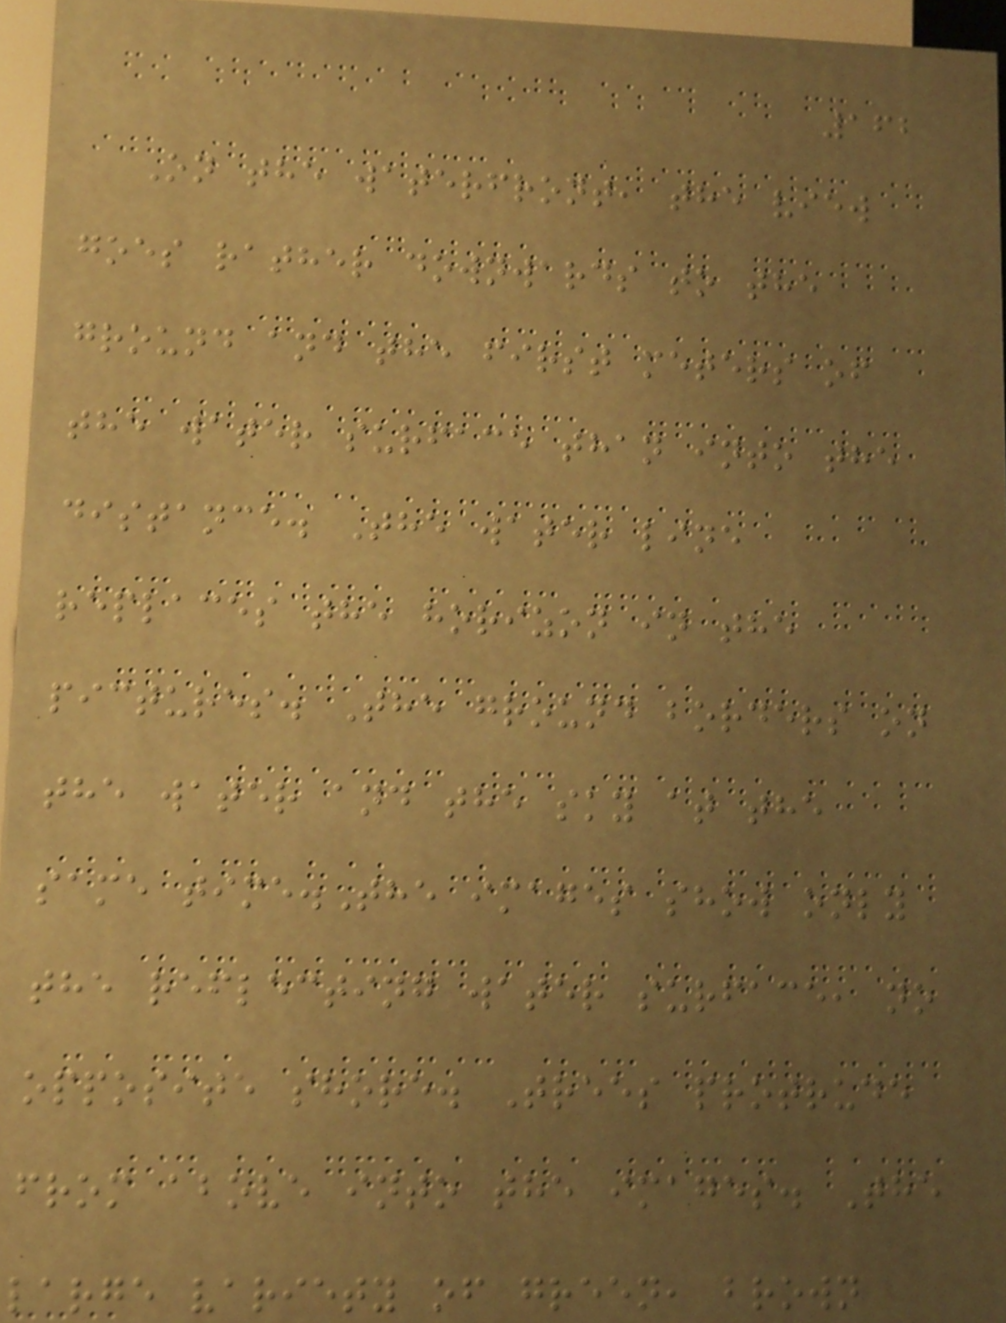162
On the waterfront, the view
goes rather downwards to the
ground and the first meters of
the water surface than into the
distance. The water line
replaces the horizon in the
pictures. The ground borders on
the water and the sky at the
same time.The images show only
the reflecting water surface, no
opposite shore. Trees protrude
from above into the images. The
large variety of green, brown
